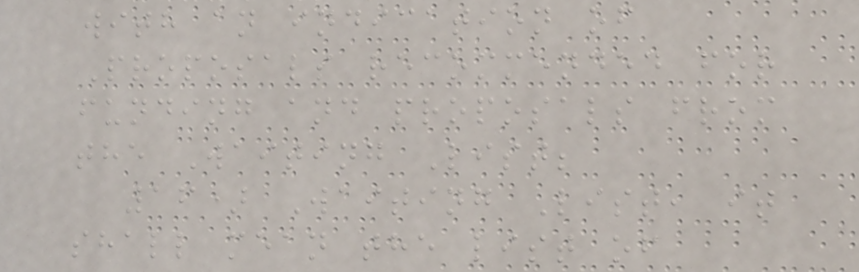with an indication of
Proposals recommended for
funding and proposals from
the Waiting List;
16) Waiting List, it
shall mean the list of
